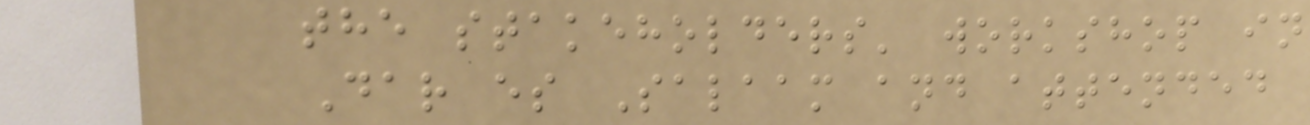the stakeholders' workshop in
Dar es Salaam and attended
